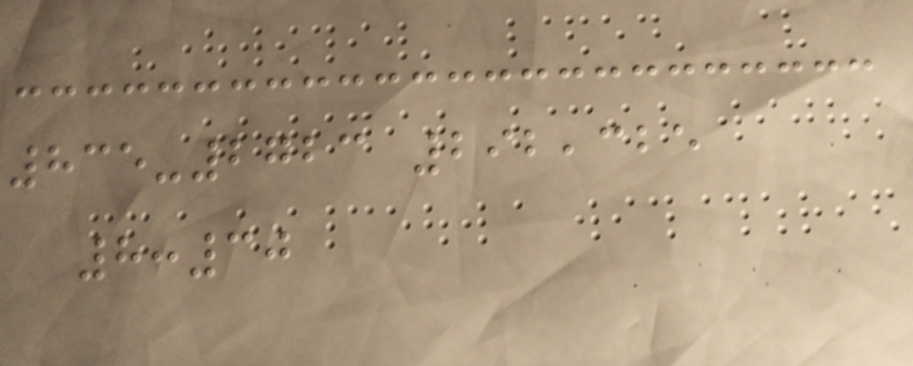835-2723 292,325
8:30
